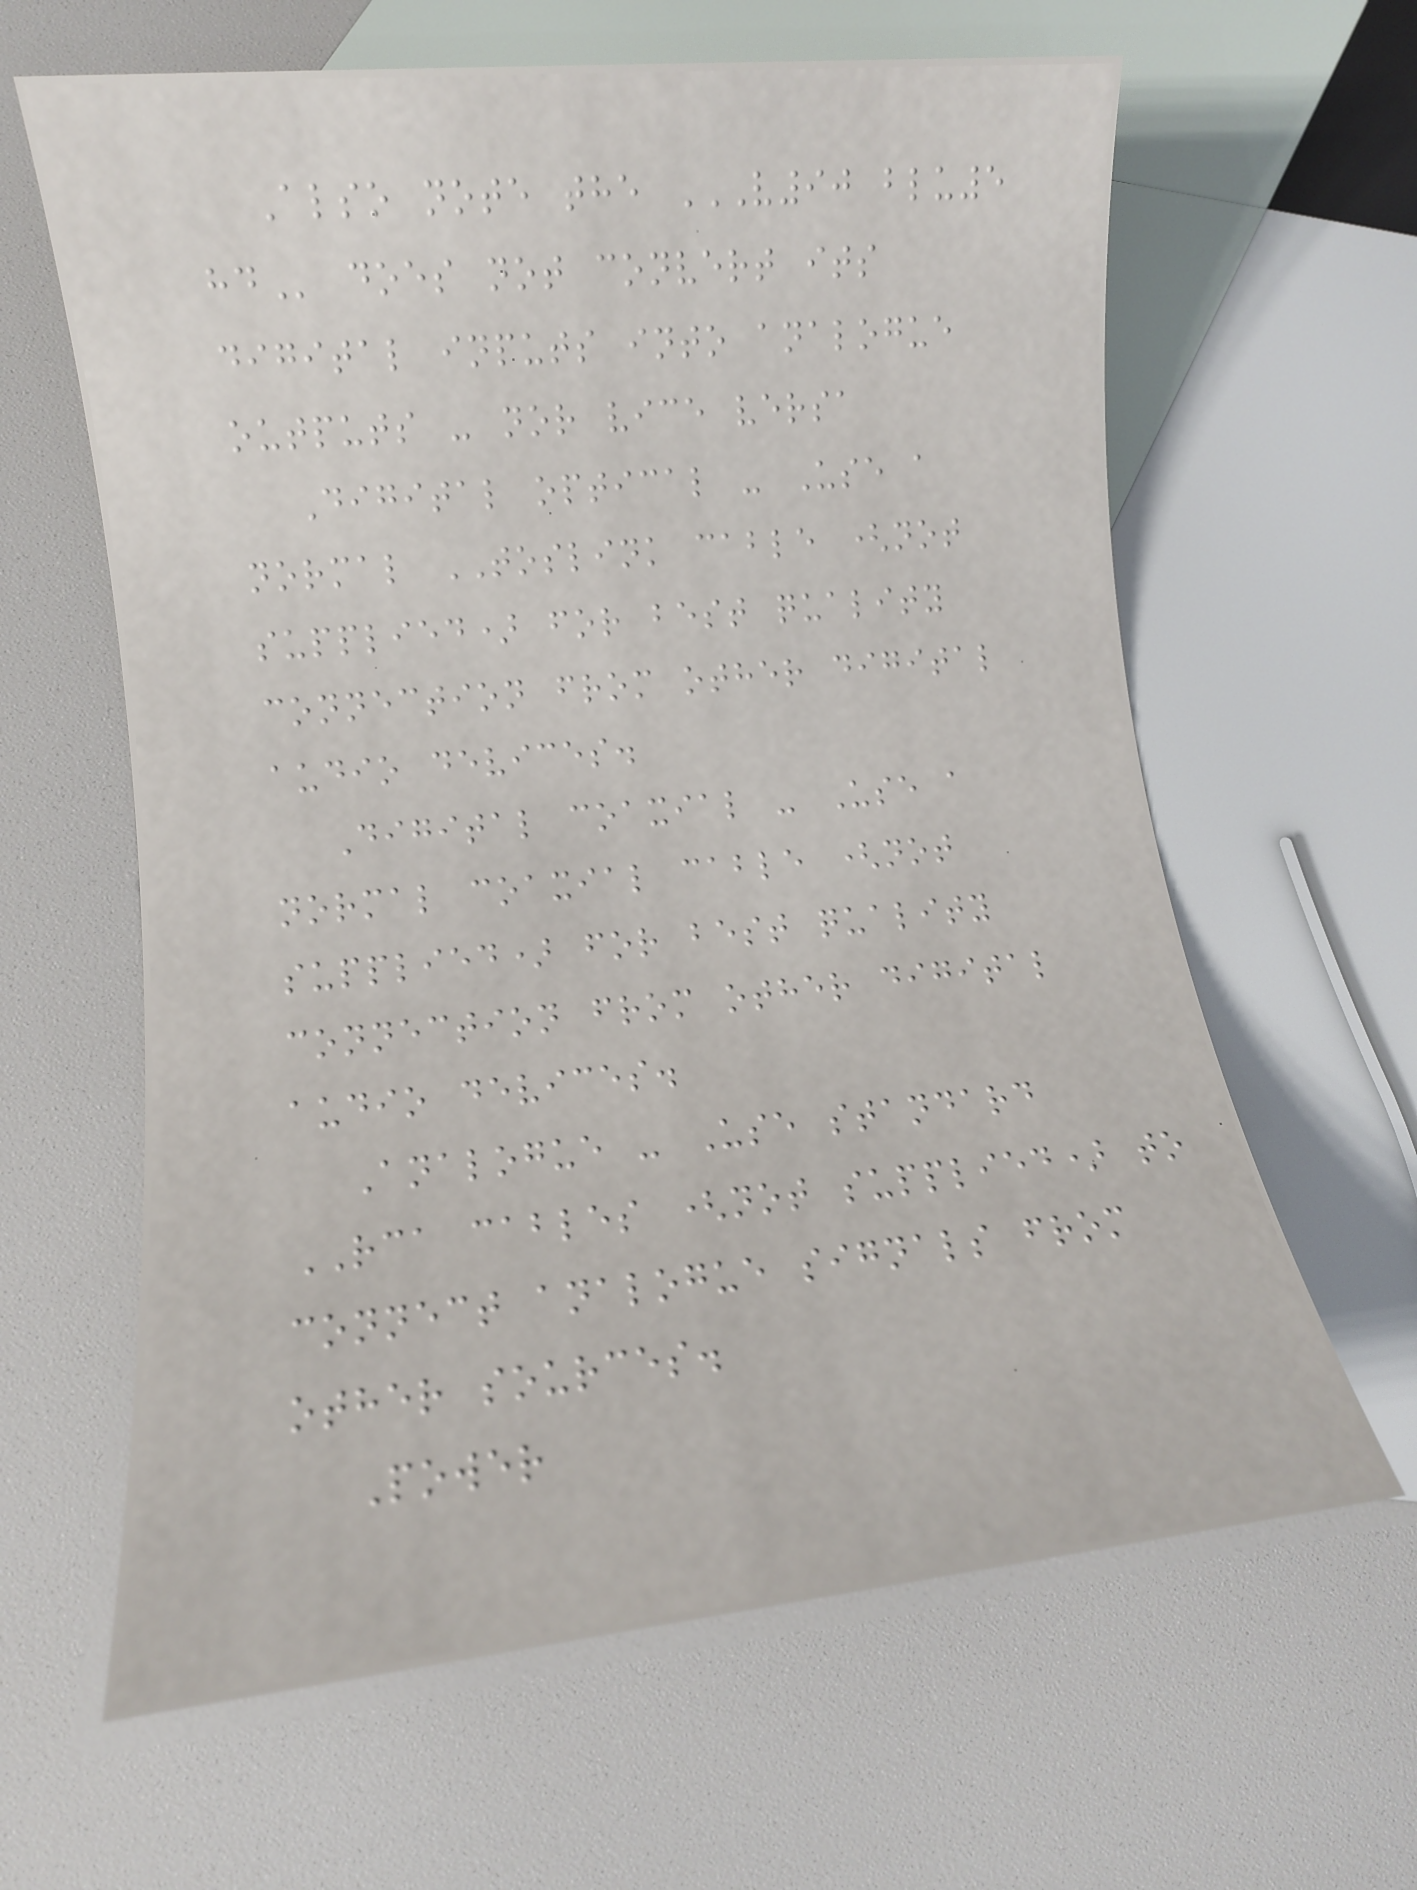Also note the V90 BLU5
HD does not convert its
digital inputs into analogue
outputs - nor vice versa
Digital optical - Use a
normal TOSLINK cable (not
supplied) for best quality
connection from other digital
audio devices.
Digital coaxial - Use a
normal coaxial cable (not
supplied) for best quality
connection from other digital
audio devices.
Analogue - Use standard
RCA cables (not supplied) to
connect analogue signals from
other sources.
Power
